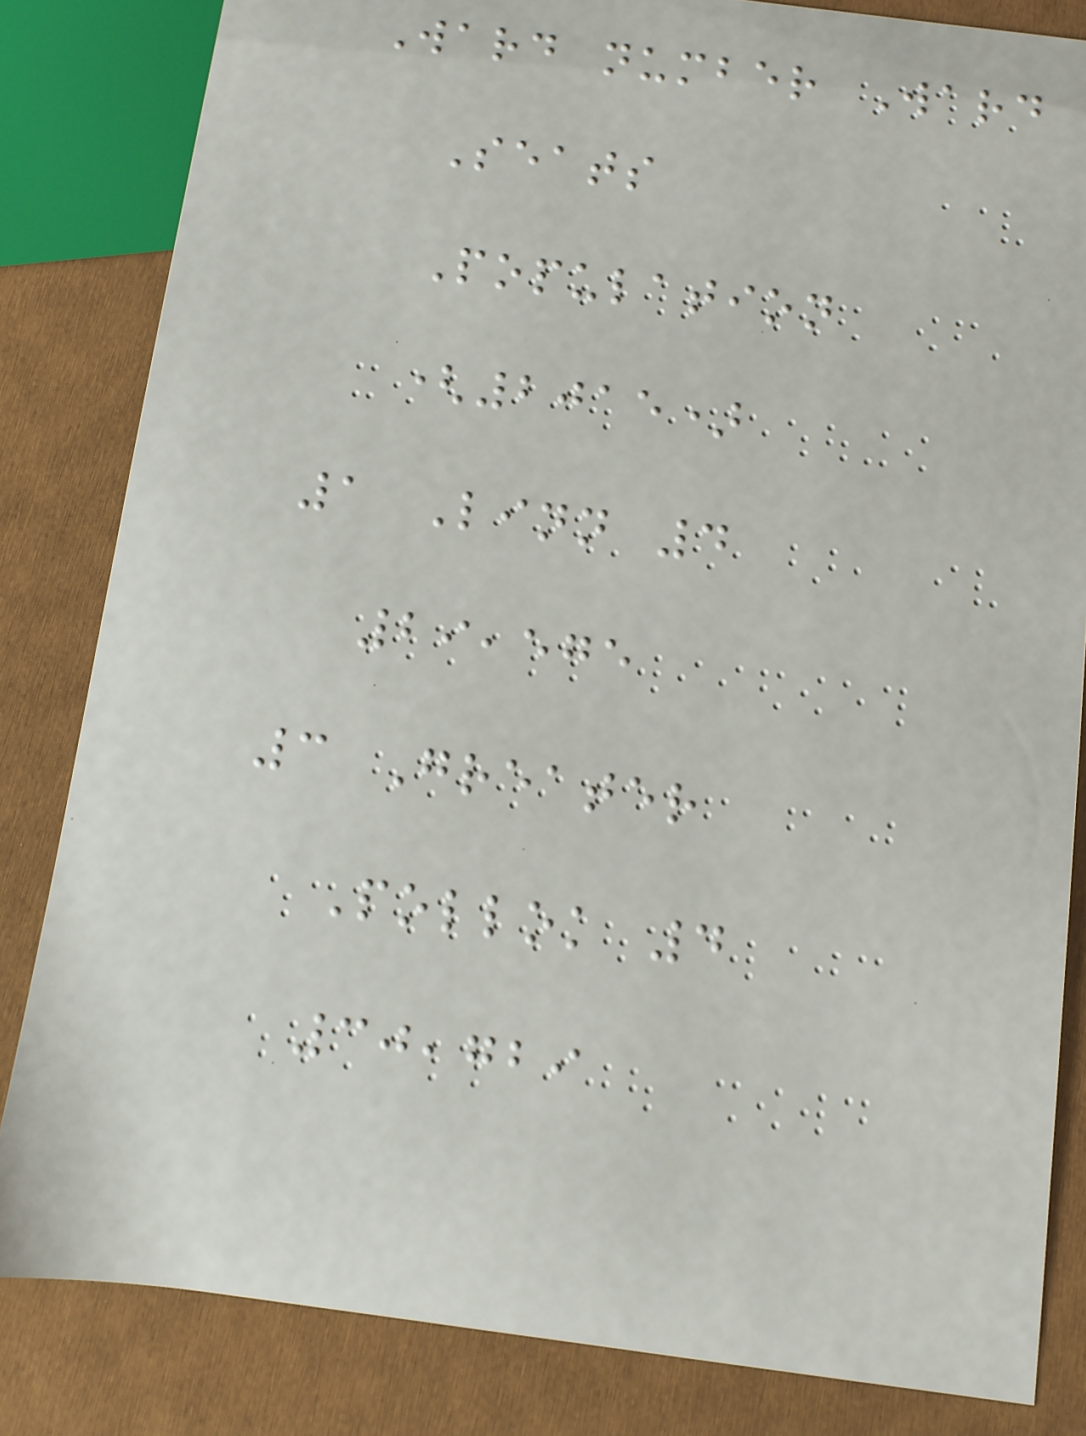Ward number Ward
Seats
Population
(2015)
1 Linn 4
29,575
3 Greater
Pollok 4
30,729
